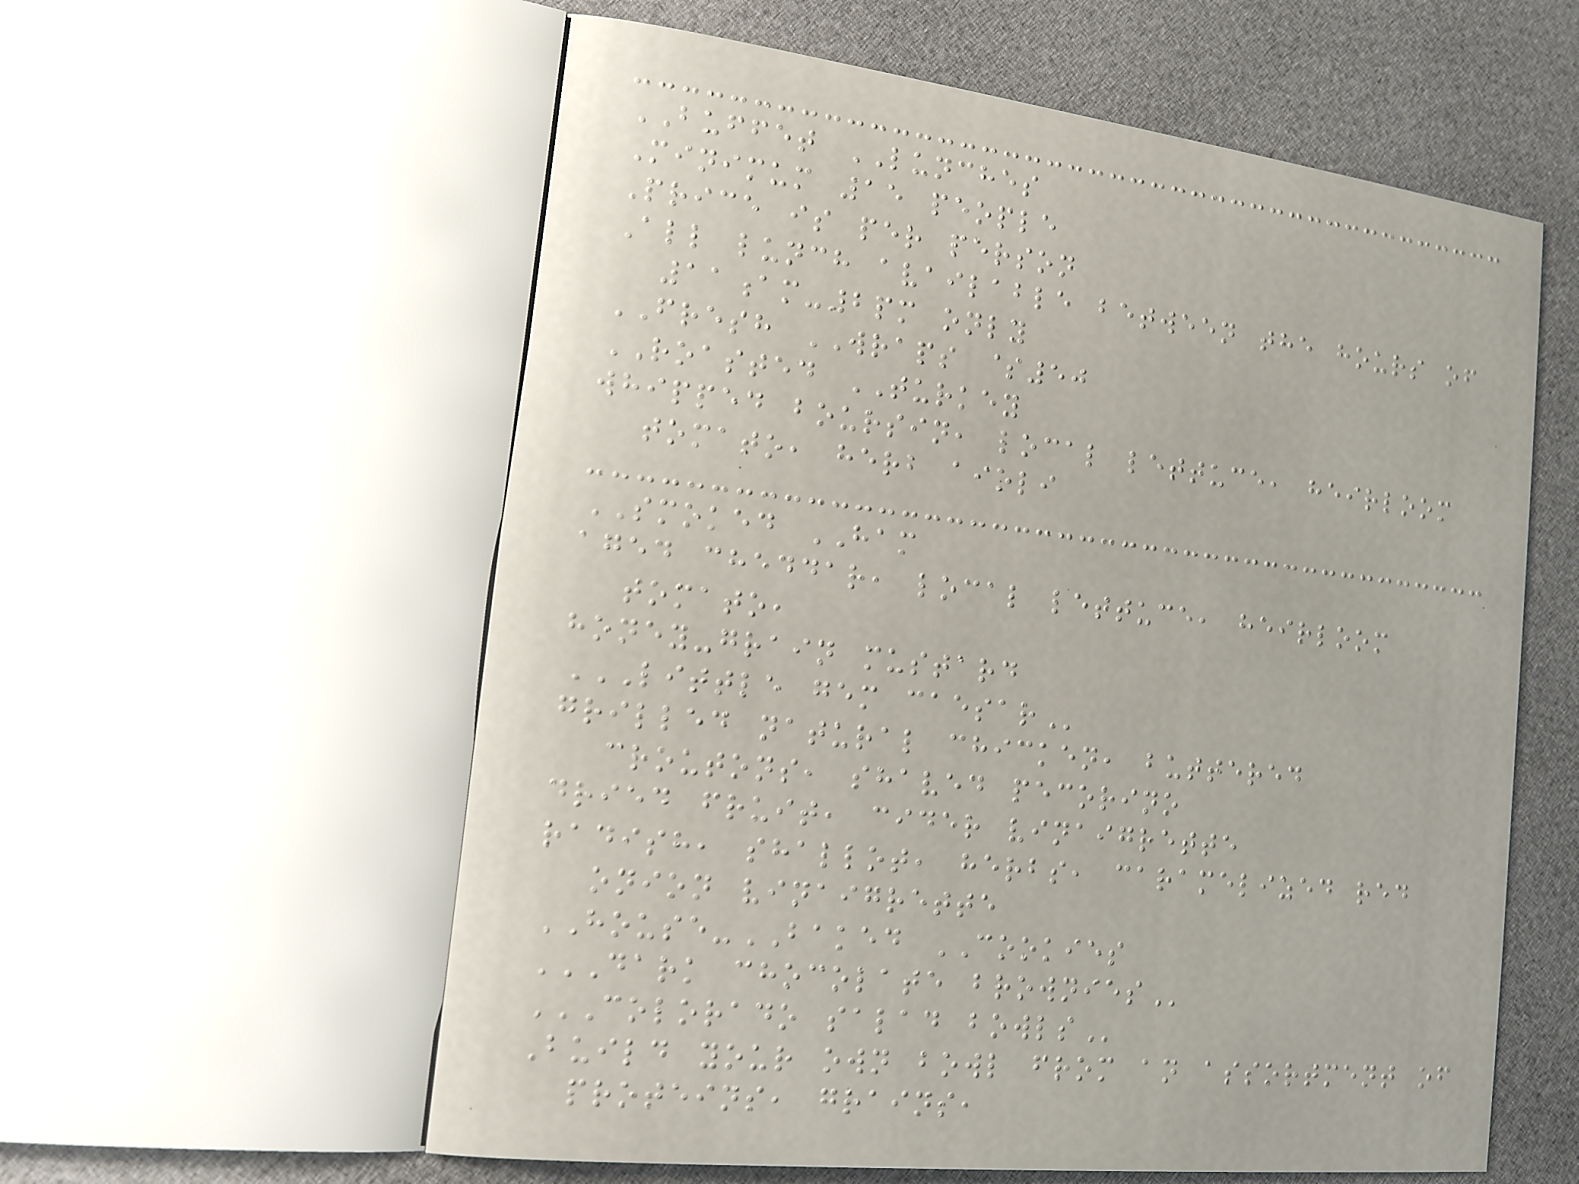BUFFET LUNCHES
Minimum 15 people
Price is per person
All lunch available between the hours of
11am-2pm only
FRESH WRAPS $50
ROASTED TURKEY
whipped boursin, local lettuce, heirloom
tomato, herb aioli
SMOKED HAM
aged cheddar, local lettuce, heirloom
tomato,
honey-grain mustard
LITTLE GEM CAESAR
grilled natural chicken, buttered
croutons, shaved pecorino
dried fruit, cider vinaigrette
radish, shallot, herbs, caramelized red
onion vinaigrette
HOUSE-BAKED COOKIES
DARK CHOCOLATE BROWNIES
COLORADO SALAD BOWLS
Build your own bowl from an assortment of
proteins, grains,
